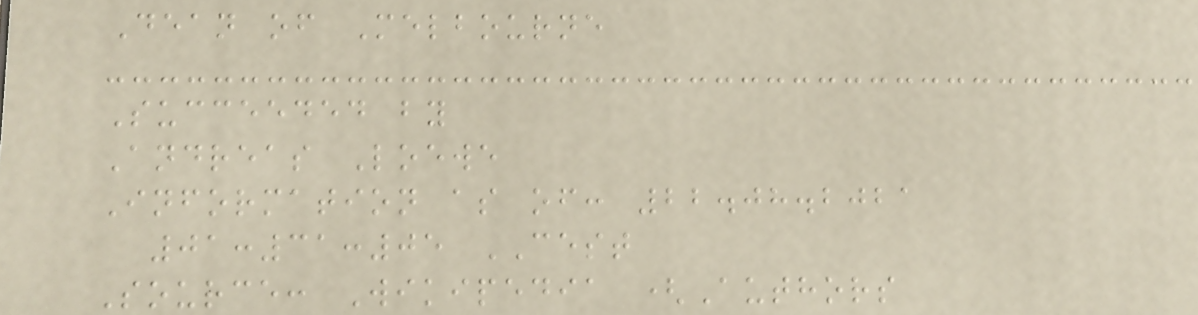Dean of Melbourne
Succeeded by
Andreas Loewe
Information as of: 22.08.2021
01:31:05 CEST
Source: Wikipedia (Authors
